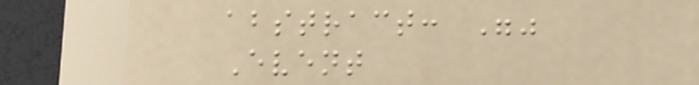abstract: ""
Event
